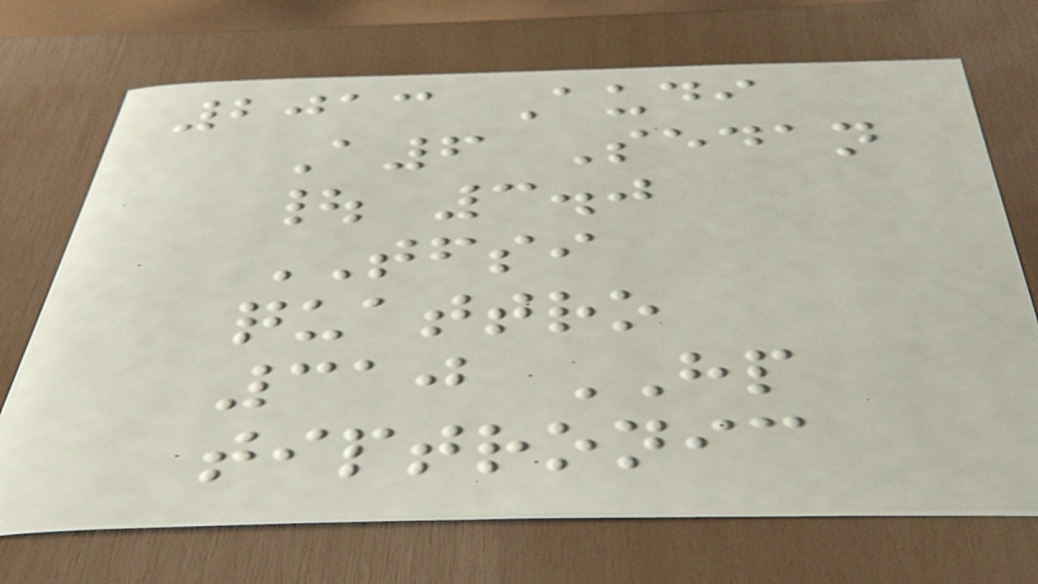2013 Audi
A6 Sedan
| 3.0
TFSI
quattro
310 HP
tiptronic
